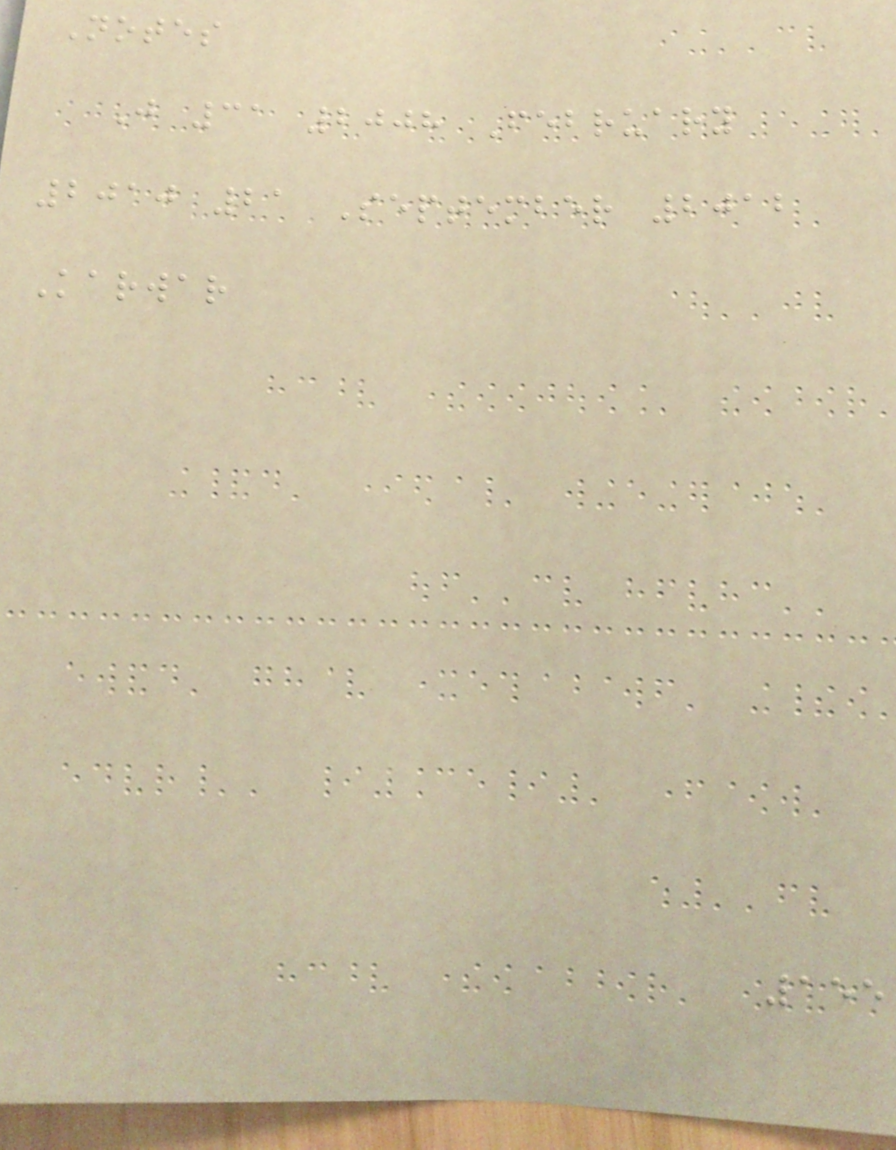Notes
J 31 2008 February
2010 21 September 2012
Karwar
155
